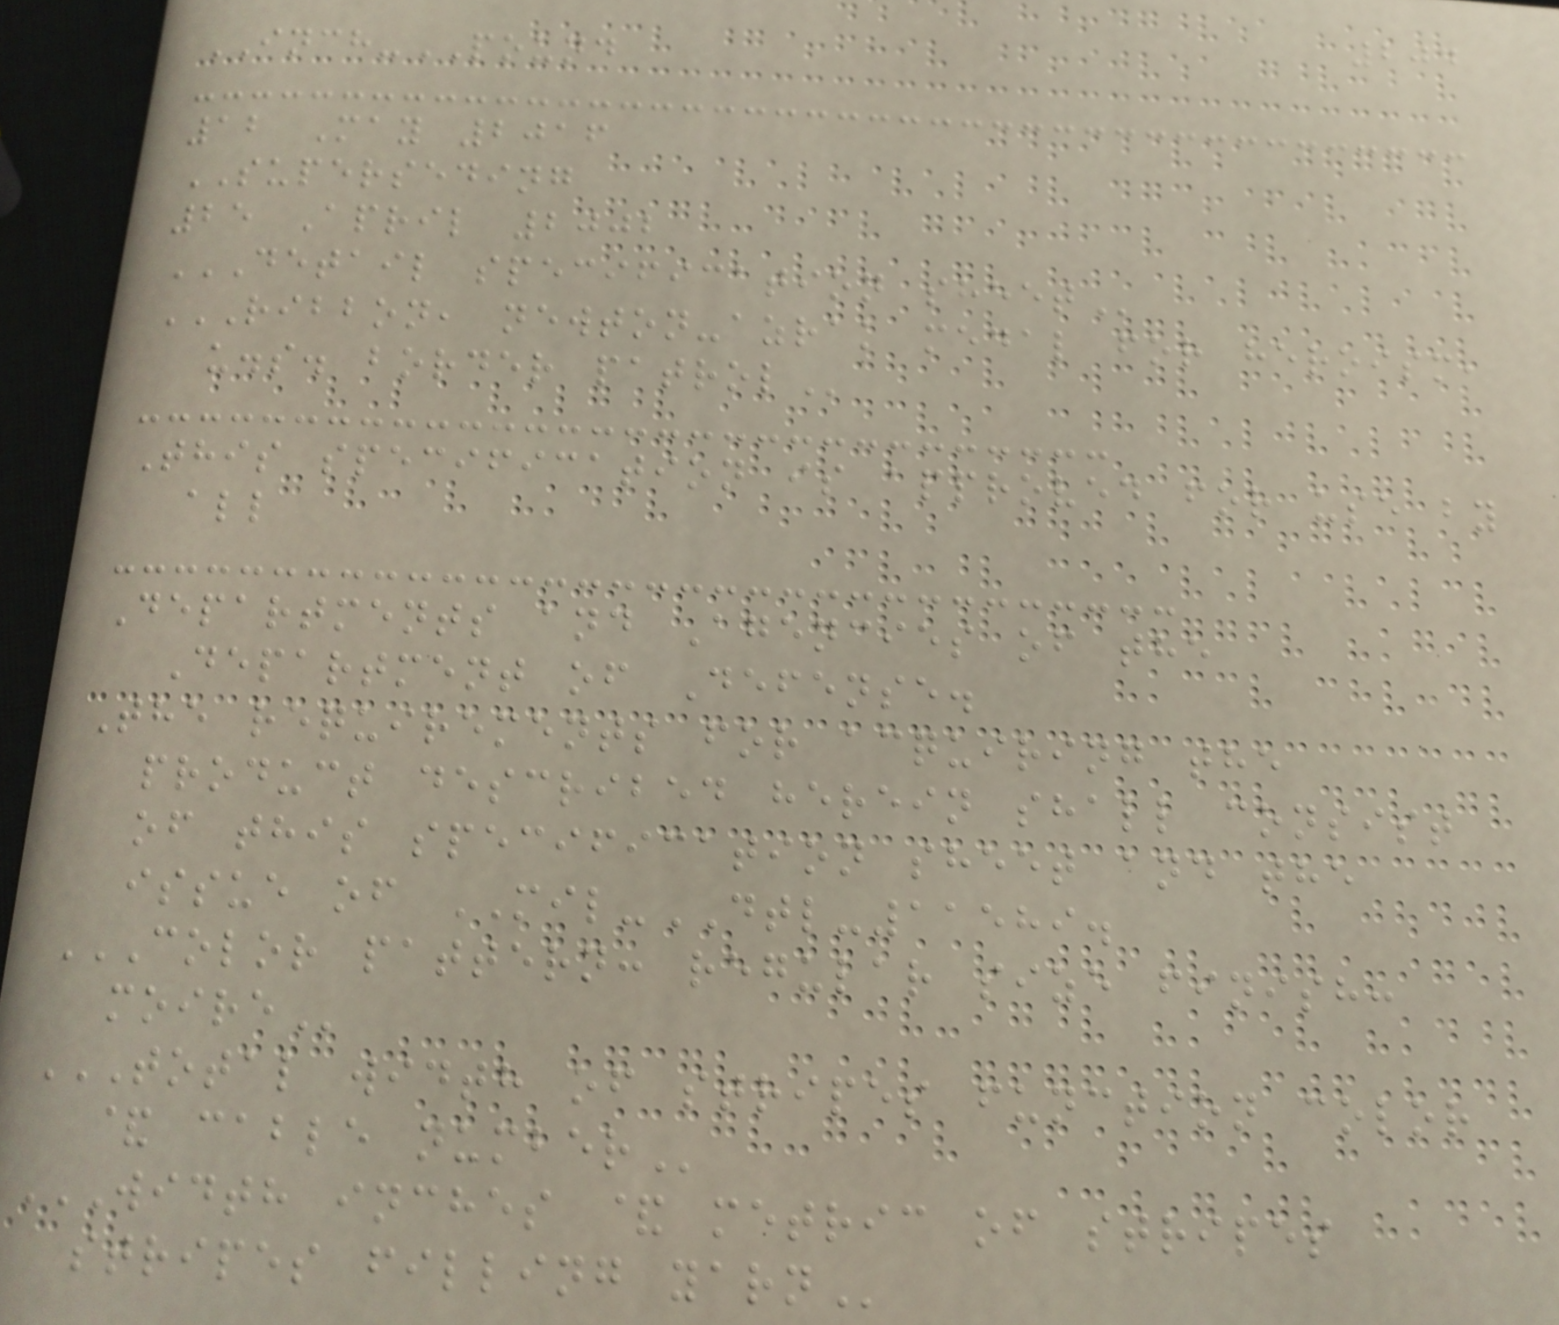204
INCH-POUND
12 May 2016
SUPERSEDING
25 April 2002
DETAIL SPECIFICATION SHEET
RIBBON, NEWTON-AZRAK MEDAL FOR HEROISM,
U.S. BORDER PATROL
This specification is approved for use by
all
Departments and Agencies of the
Department of Defense.
The requirements for acquiring the
product described herein shall consist
of this specification sheet and the
issue of MIL-DTL-11589.
COLOR PATTERN: REGULAR SIZE FINISH:
MOIRE
TOTAL WIDTH OF STRIPES FUNCTION COLOR
& CABLE NUMBER
WIDTH INCHES & METRIC OF STRIPES
STRIPES FILLING YARN
